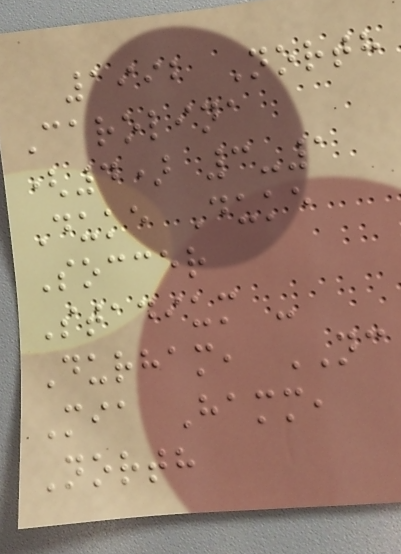1992 North
Carolina
(4) 3-1
Duke Duke
Soccer
Stadium -
Durham, NC
Mia Hamm,
North
